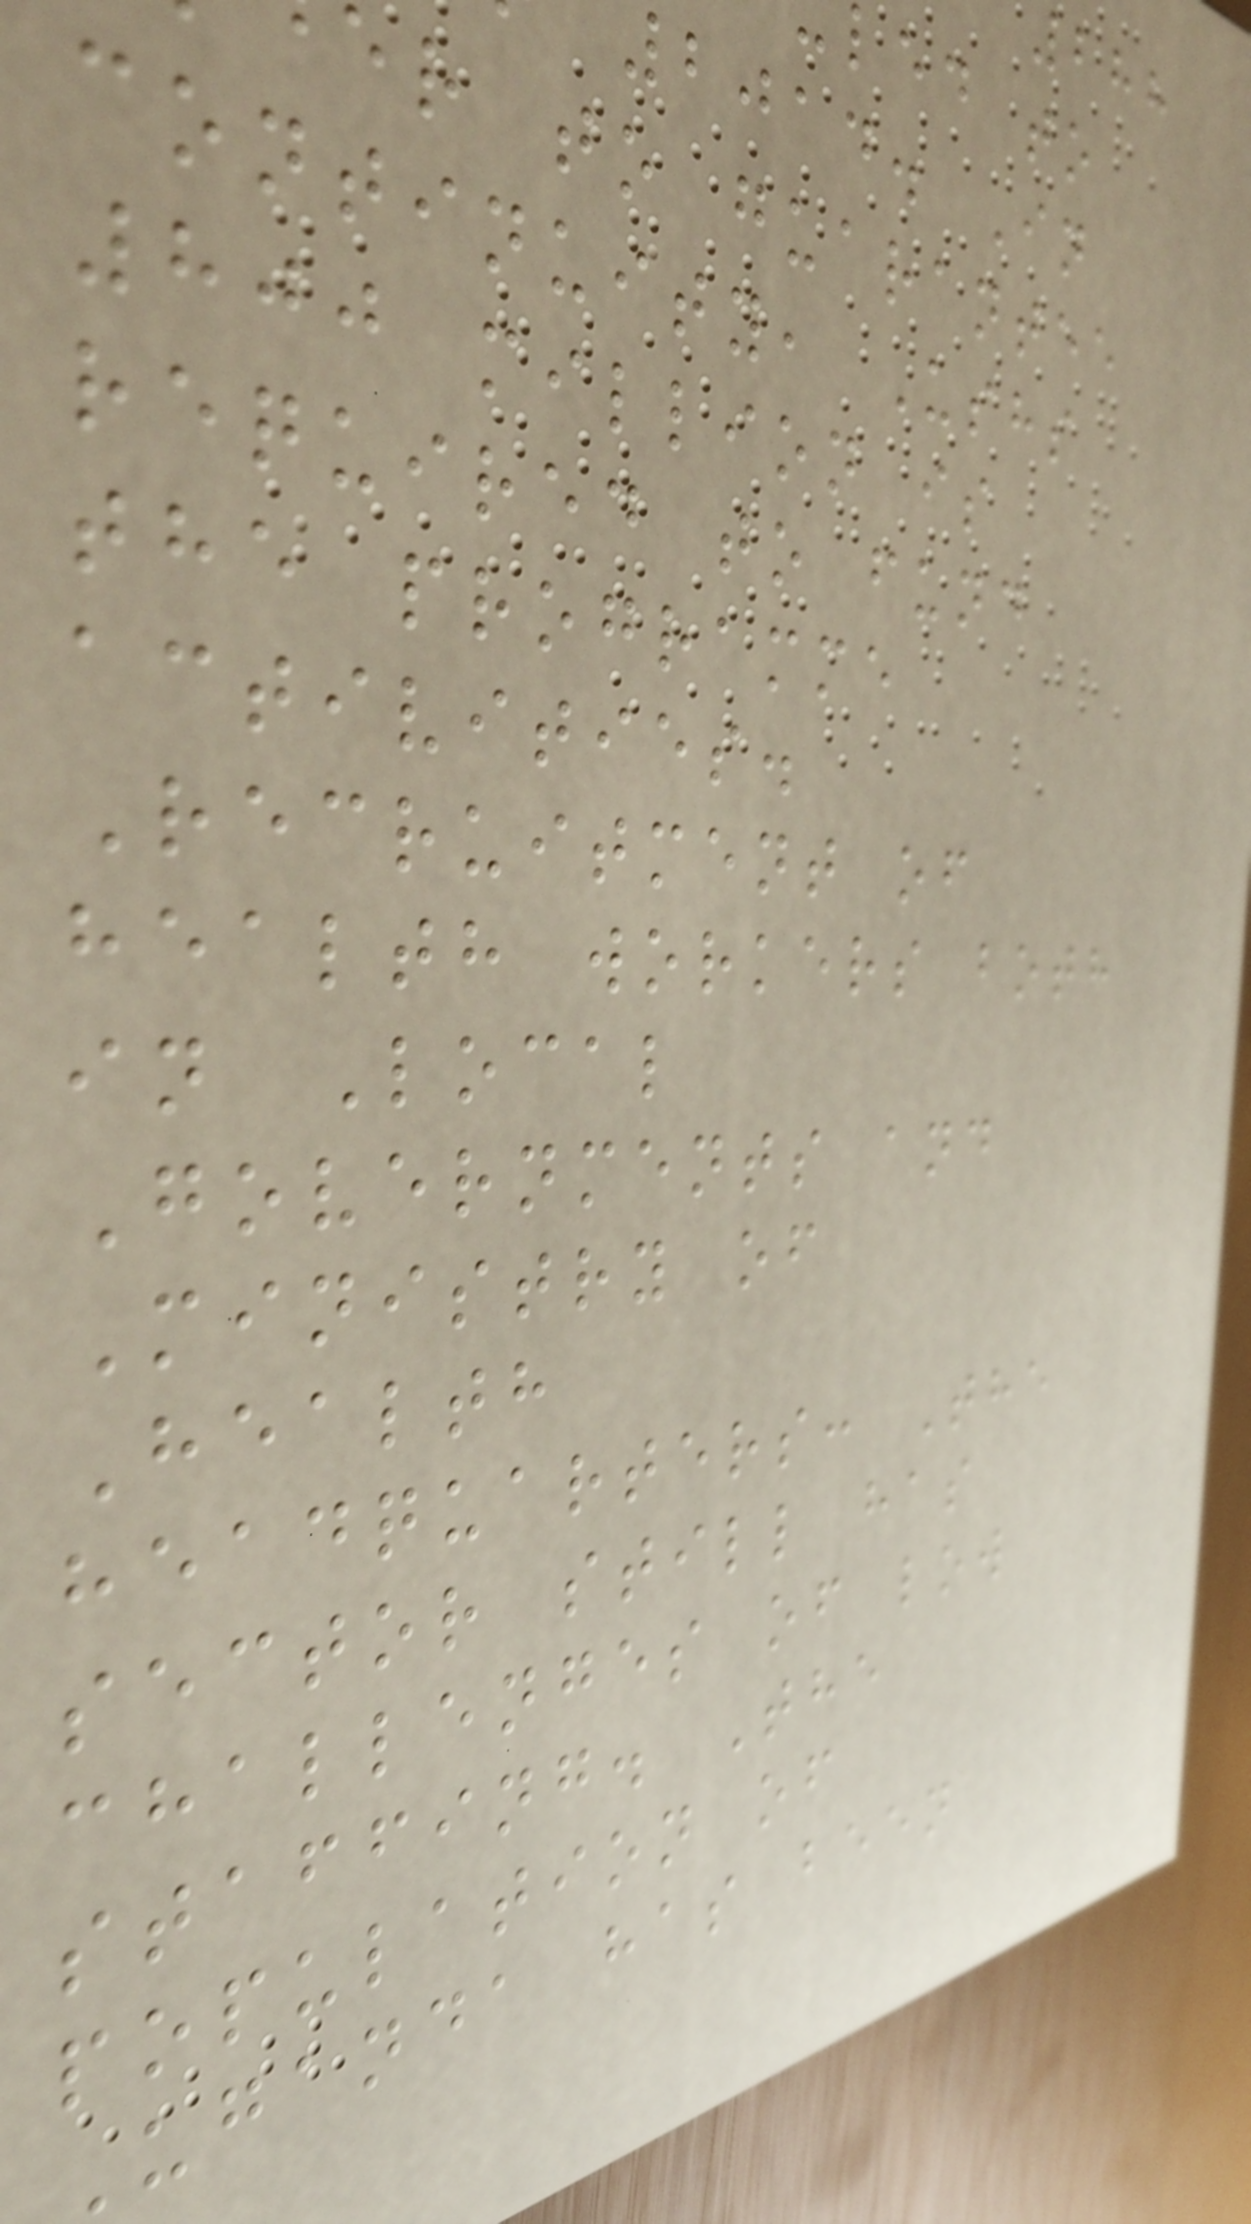288
led to
2014. In
er to guarantee
continuity, Ushs
800 million is
required to fund
the programme
activities.
Recruitment of
health workers both
in Local
Governments and
Ministry of
Health
headquarters: The
sector still has
challenges of low
staffing. The
population of
uganda has been
